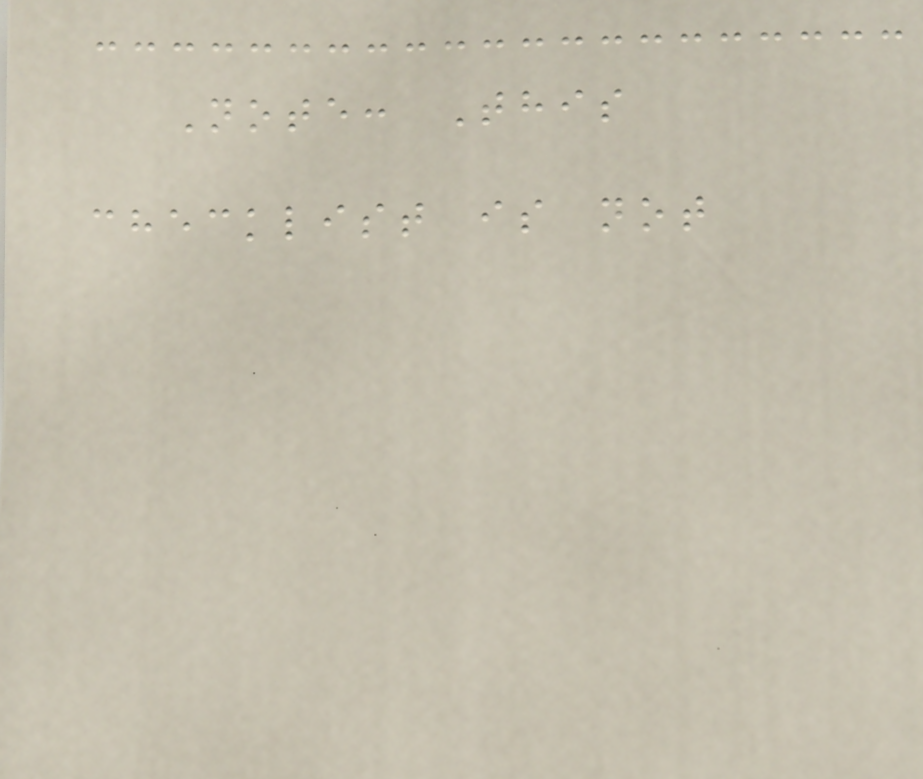Note: This
checklist is not
